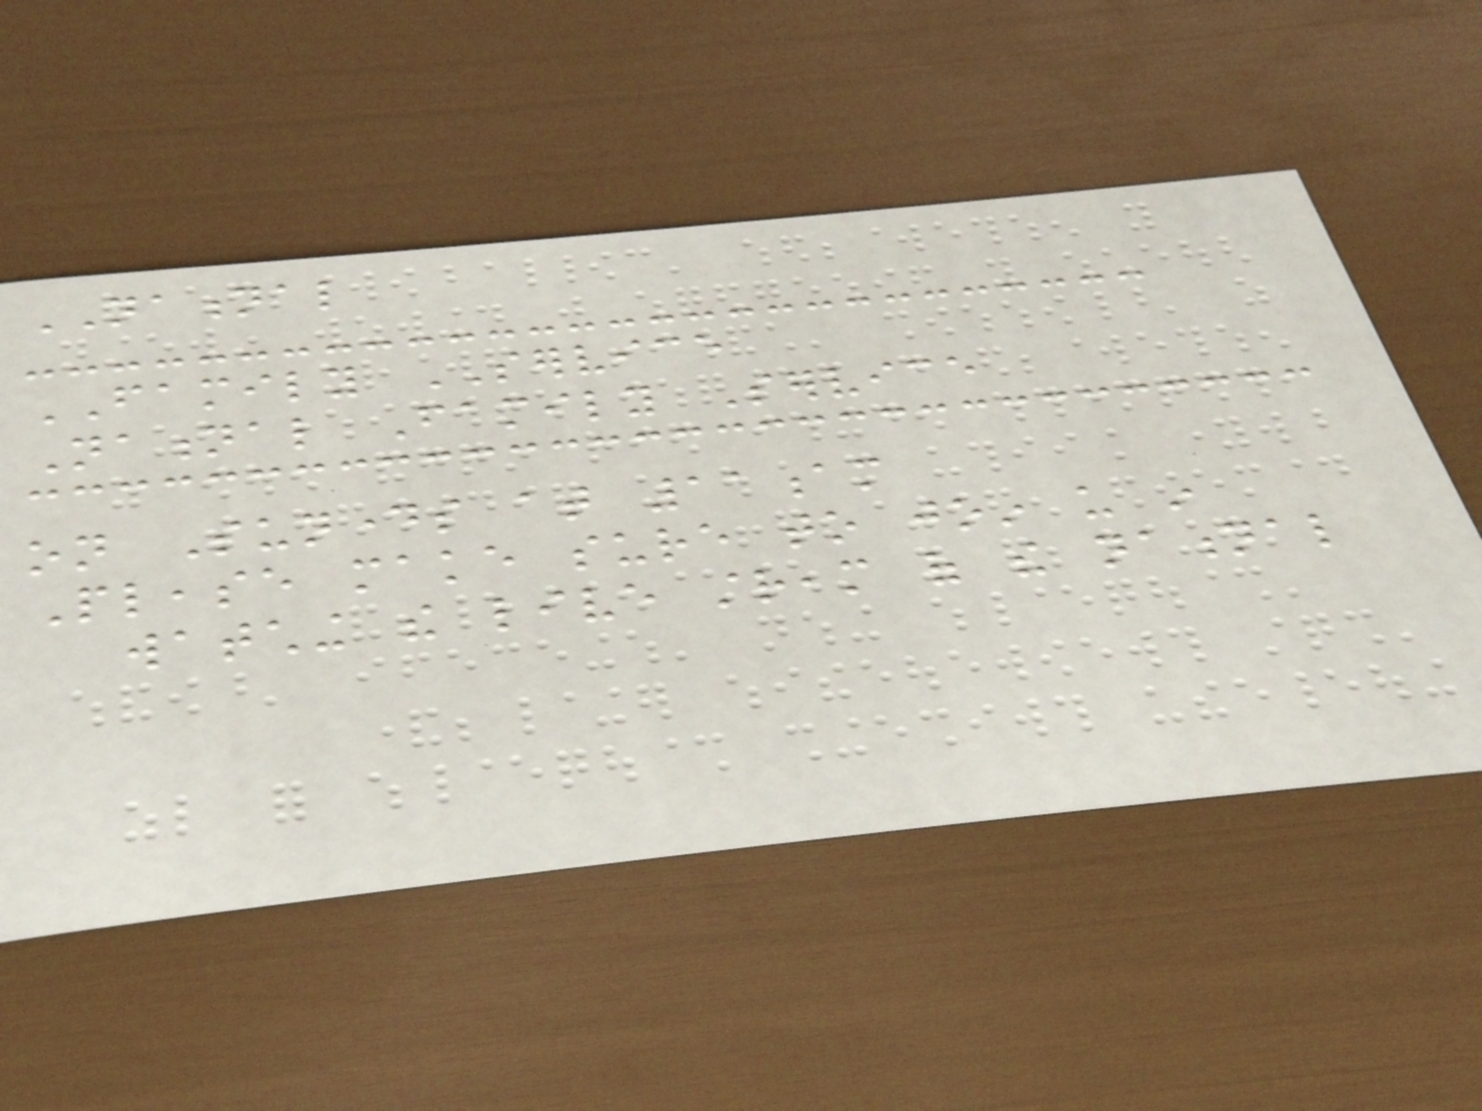NATIONAL
FAMILY SERVICE
National Family Service
on Sundays at 11am
Please make sure to join us in
watching the live stream of the national
